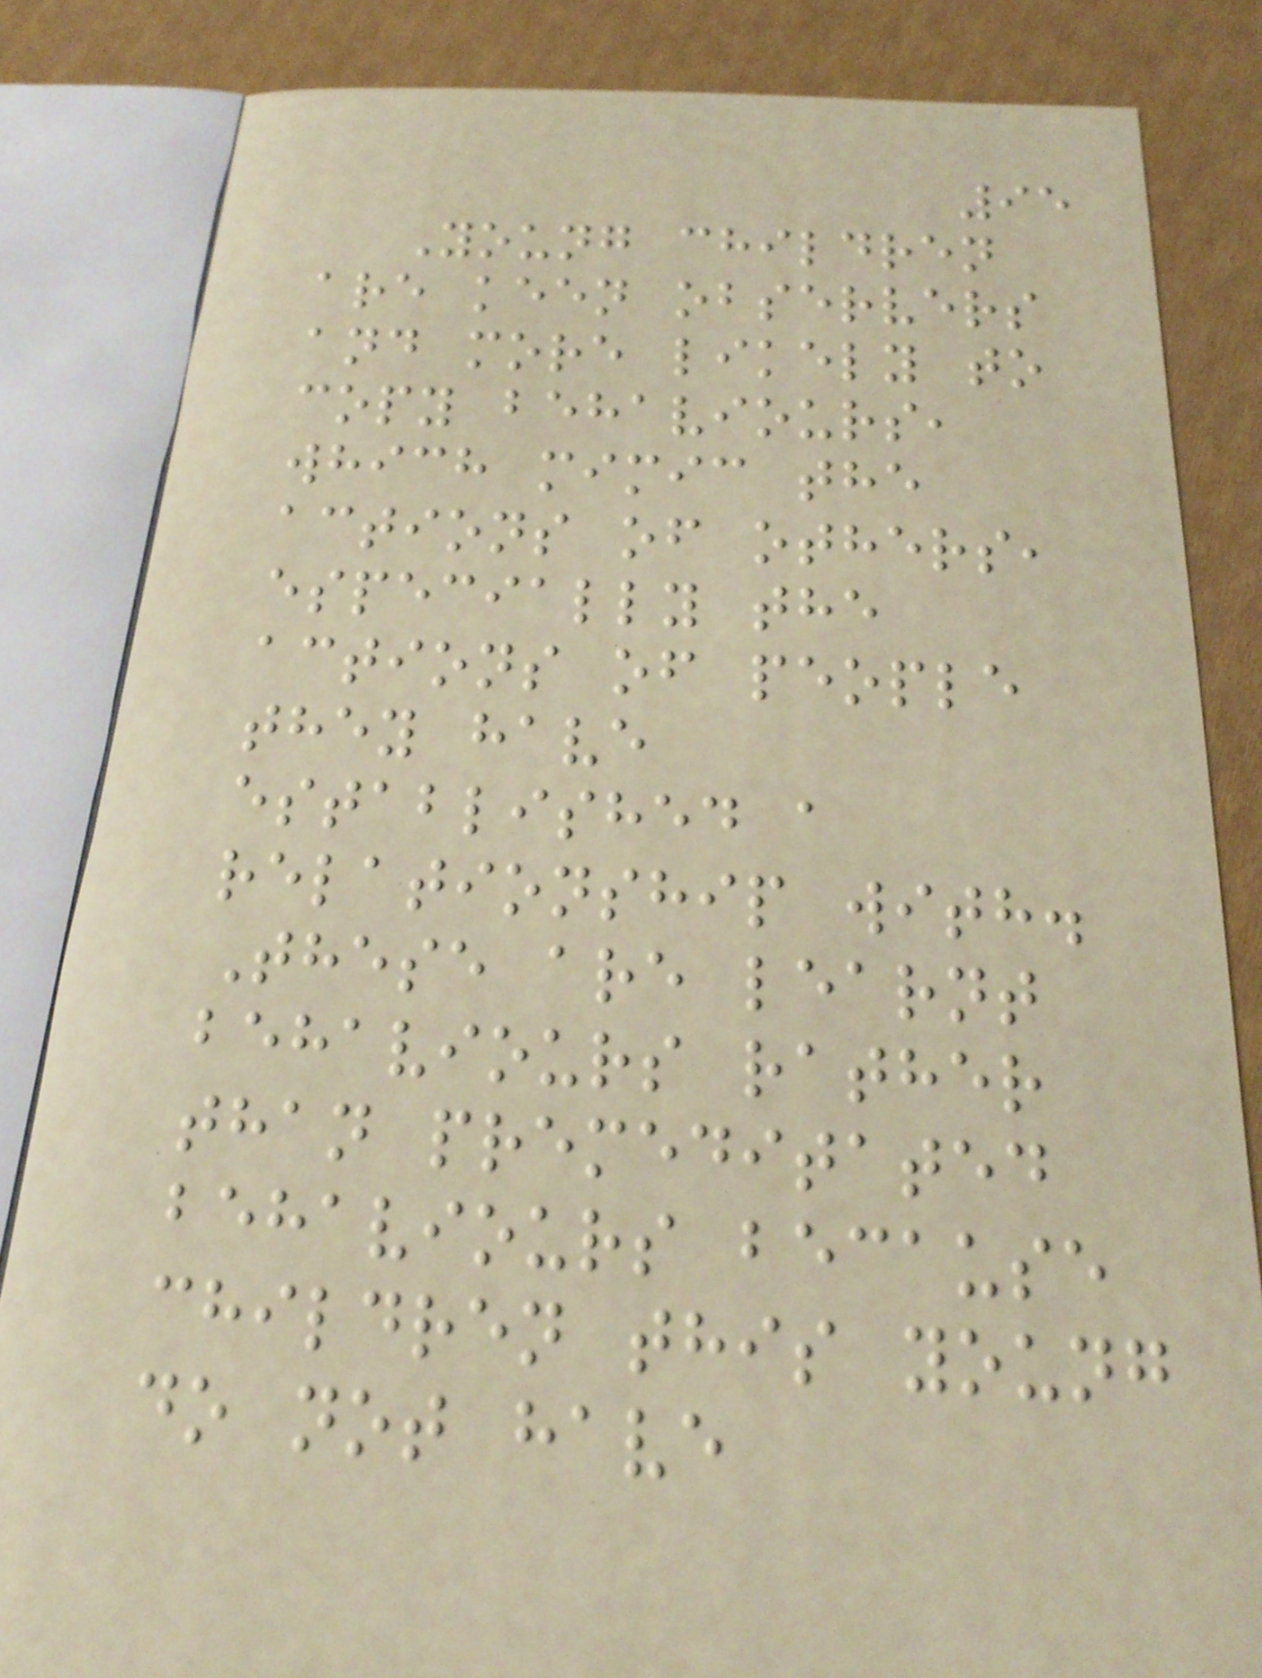95
Young children
are keen observers
and more likely to
copy behaviours,
which mimic the
actions of others,
especially the
actions of people
they have
established a
relationship with.
These are learnt
behaviours rather
than premeditated
behaviours because
children this young
do not have
